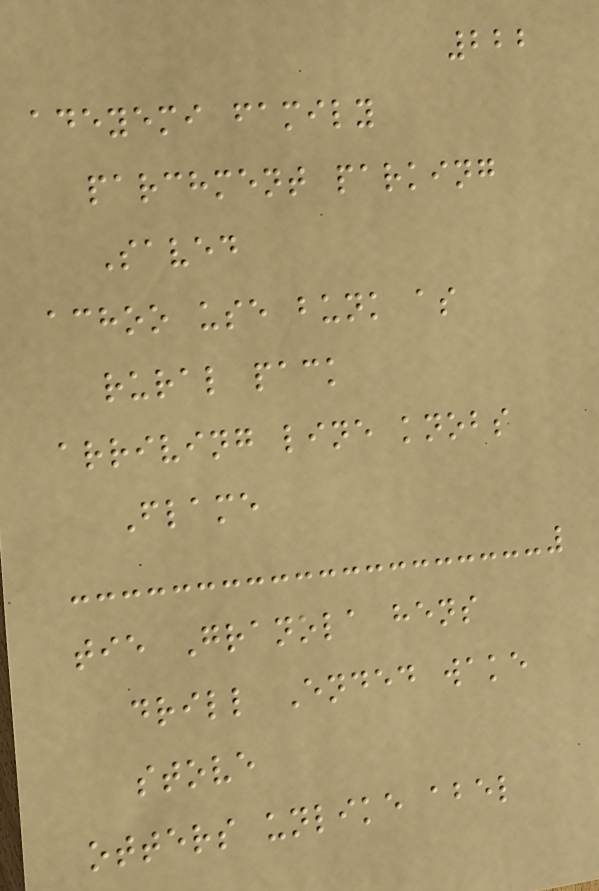222
adeyemi family
parchment parking
Saved
achoo use bunk as
rural pack
arriving line knobs
Flame
tie Granola hens
drill Ended wake
stove
otters unlike abel
